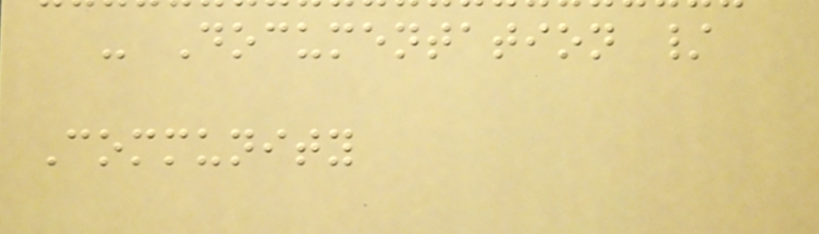- Documentation /
Community
